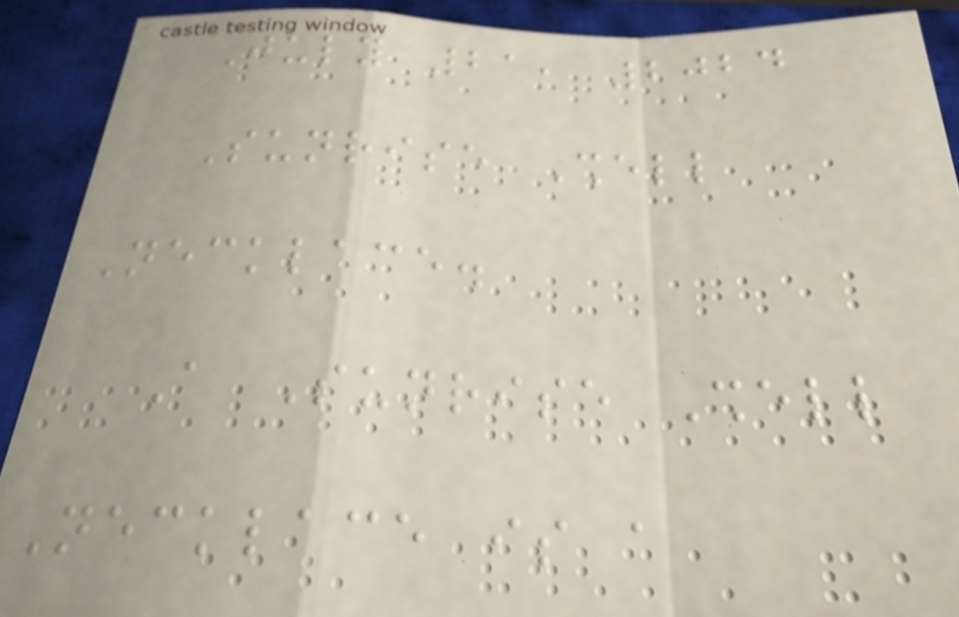July 21, 2024
Sunrise Shell
Necklace.
A Sunrise Shell
Necklace is a
